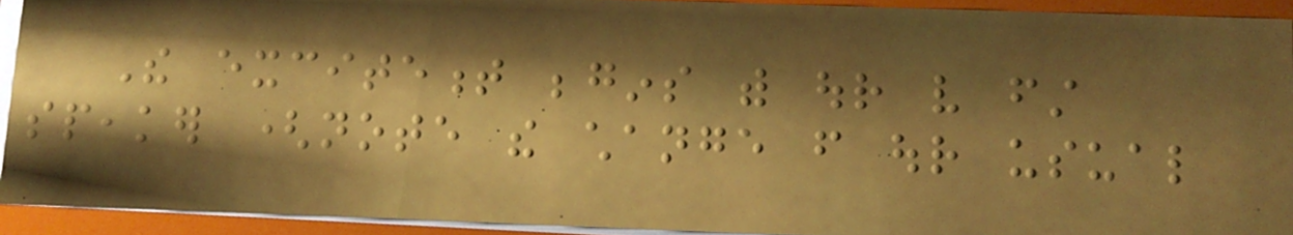The excitement begins with our very first
speaker (note the change from our usual
